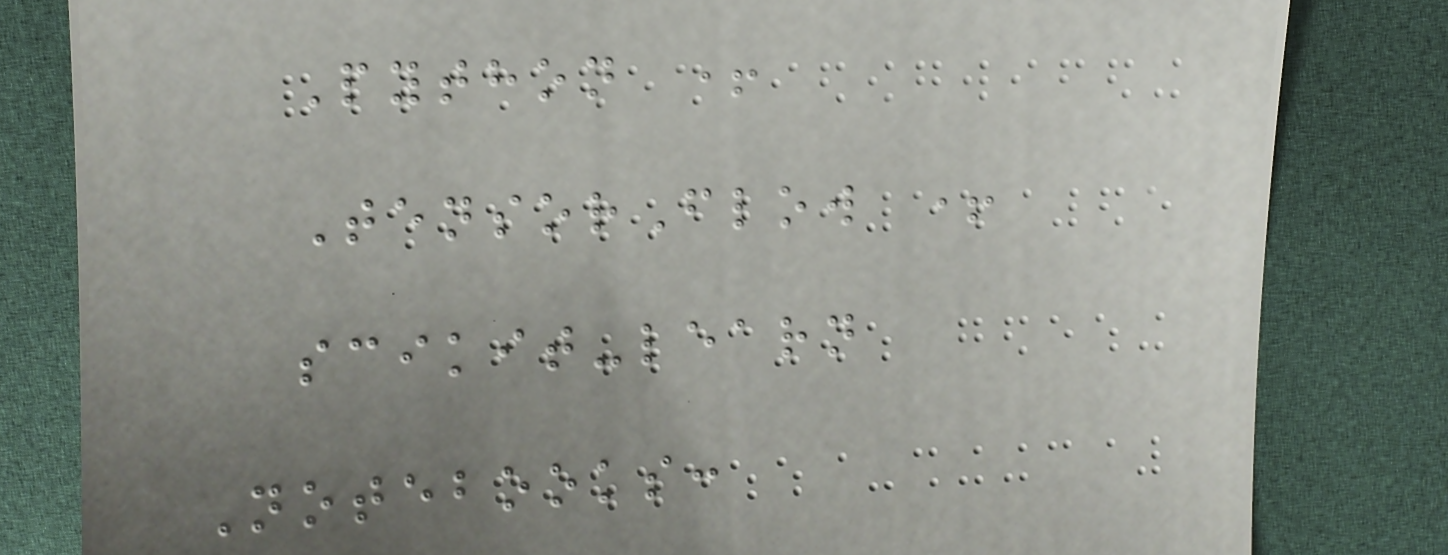Python +
TensorFlow +
scikit-learn
Notebooks:
